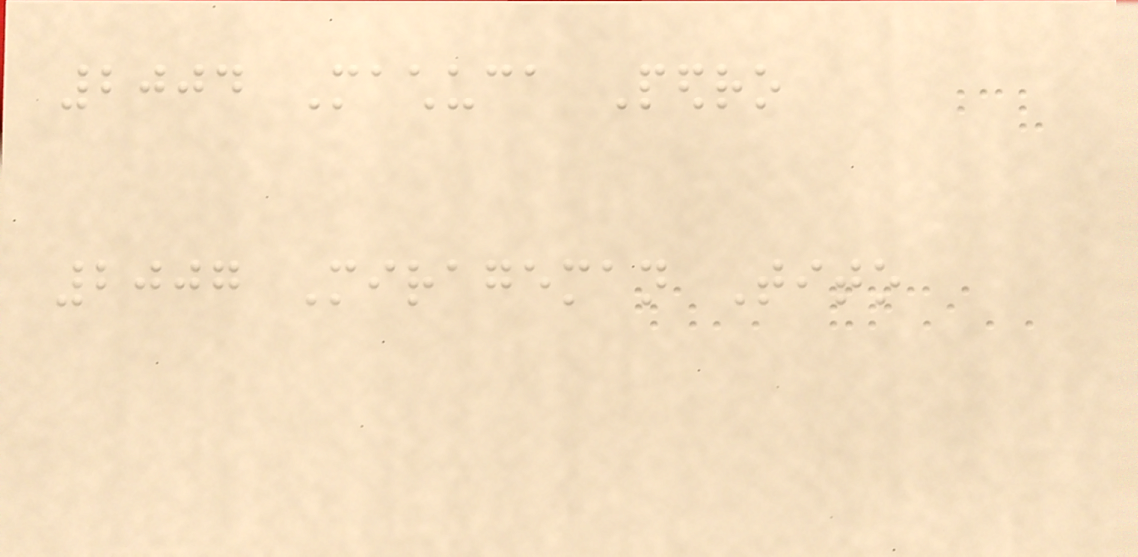2004 Machuca Pedro
2007 Mirageman Tito
